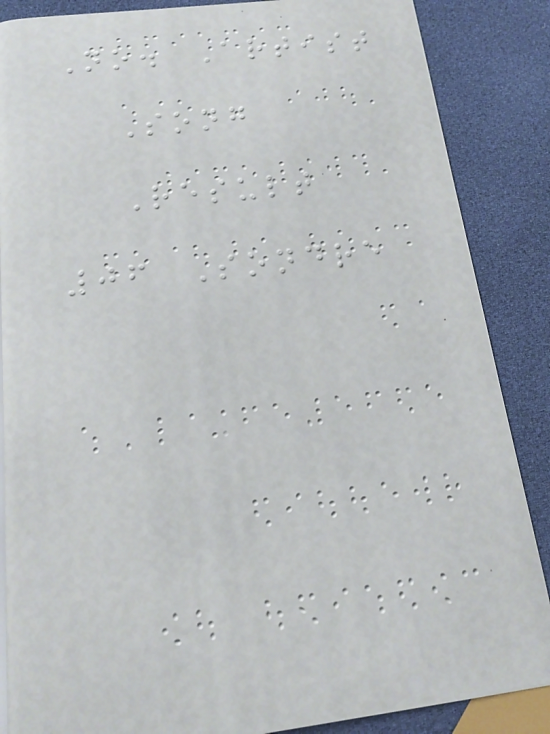No. Artist
Song
Result
06 Sondre
